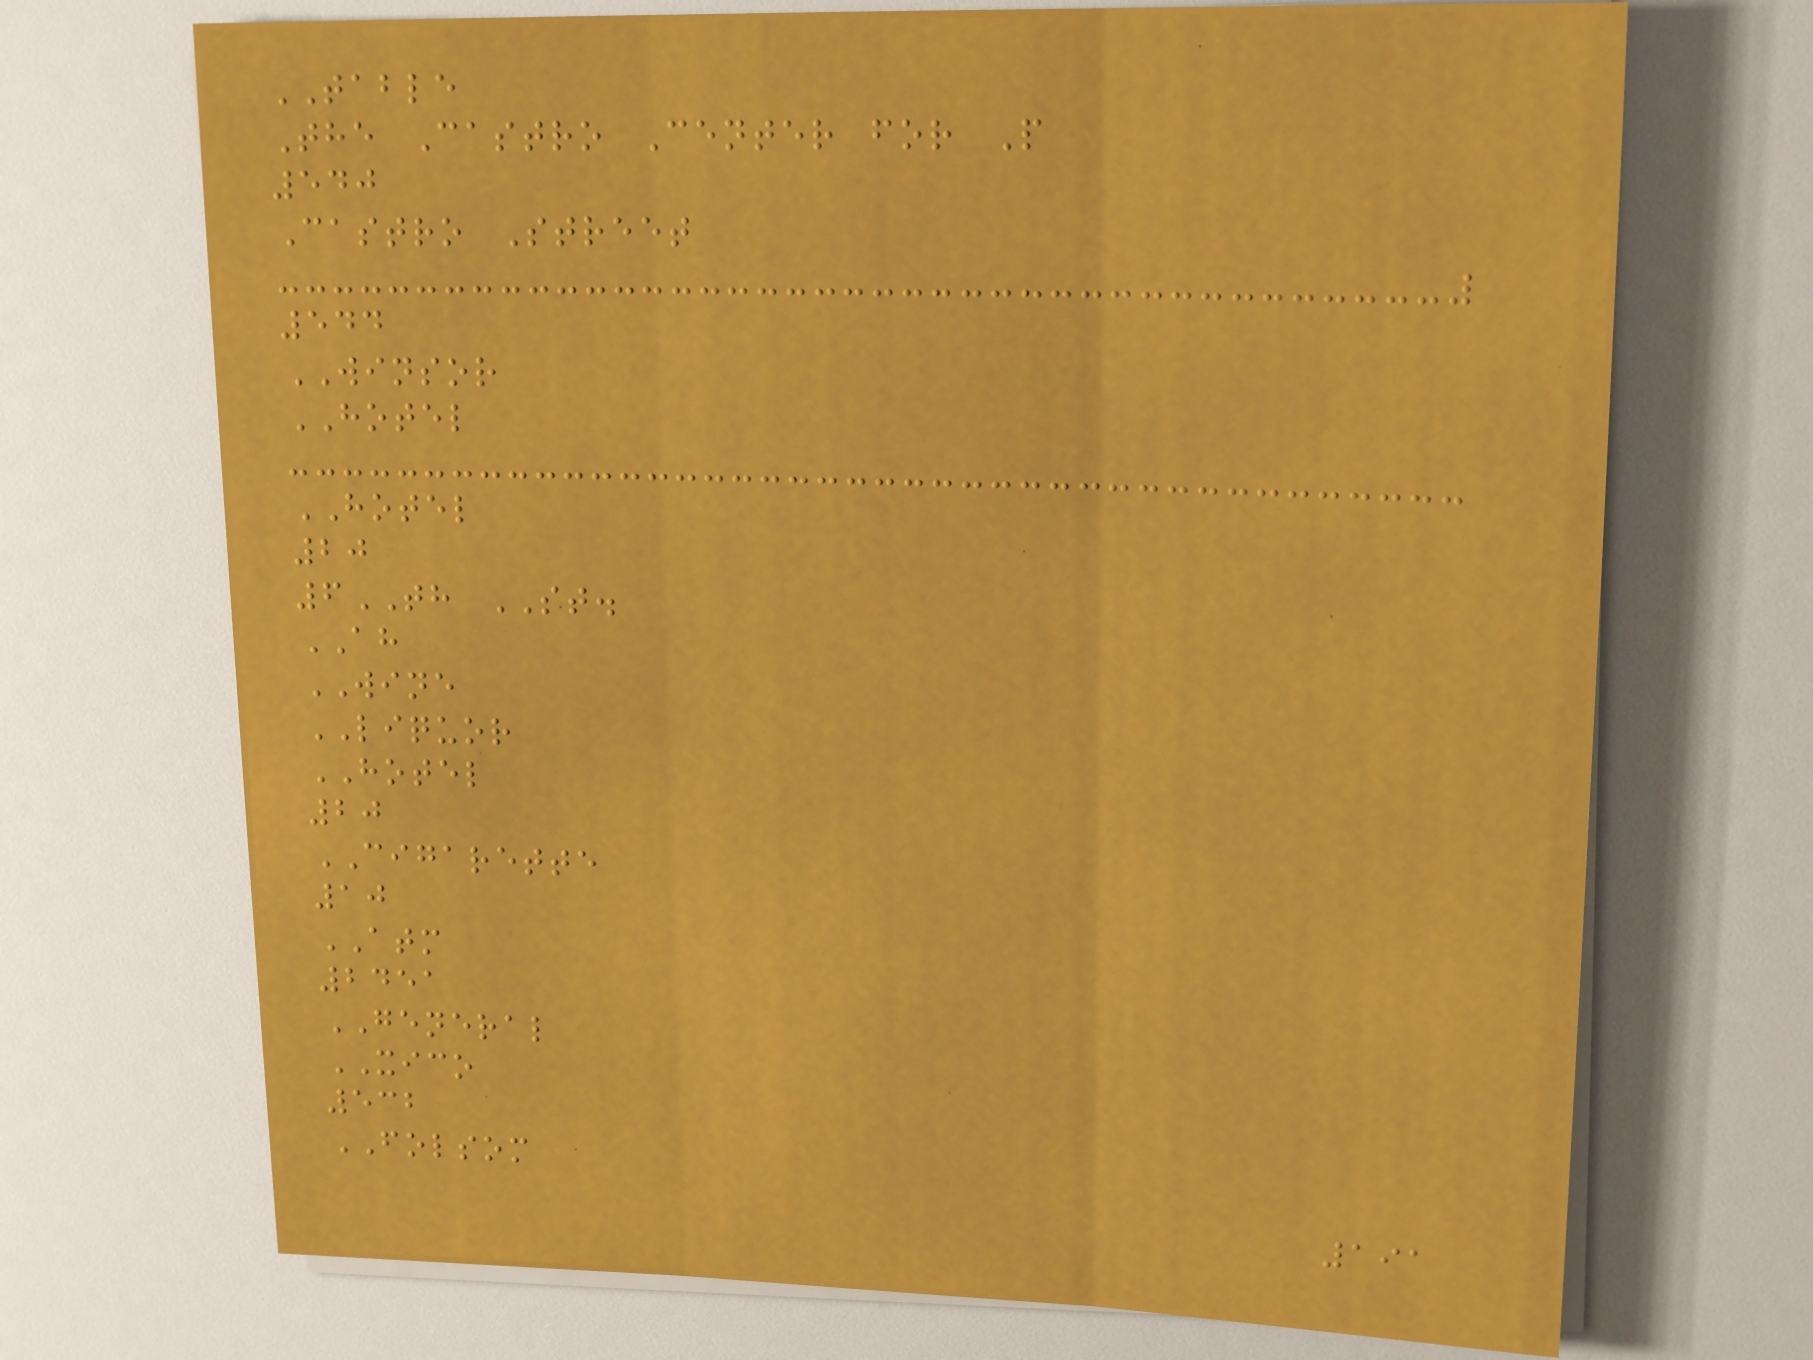TABLE
The Castro Center for P
540
Castro Street
544
WINSOR
HOTEL
HOTEL
20
6TH ST.
AH
WINE
LIQUOR
HOTEL
20
CIGARETTE
10
ATM
2451
GENERAL
XICO
532
FOLSOM
191
